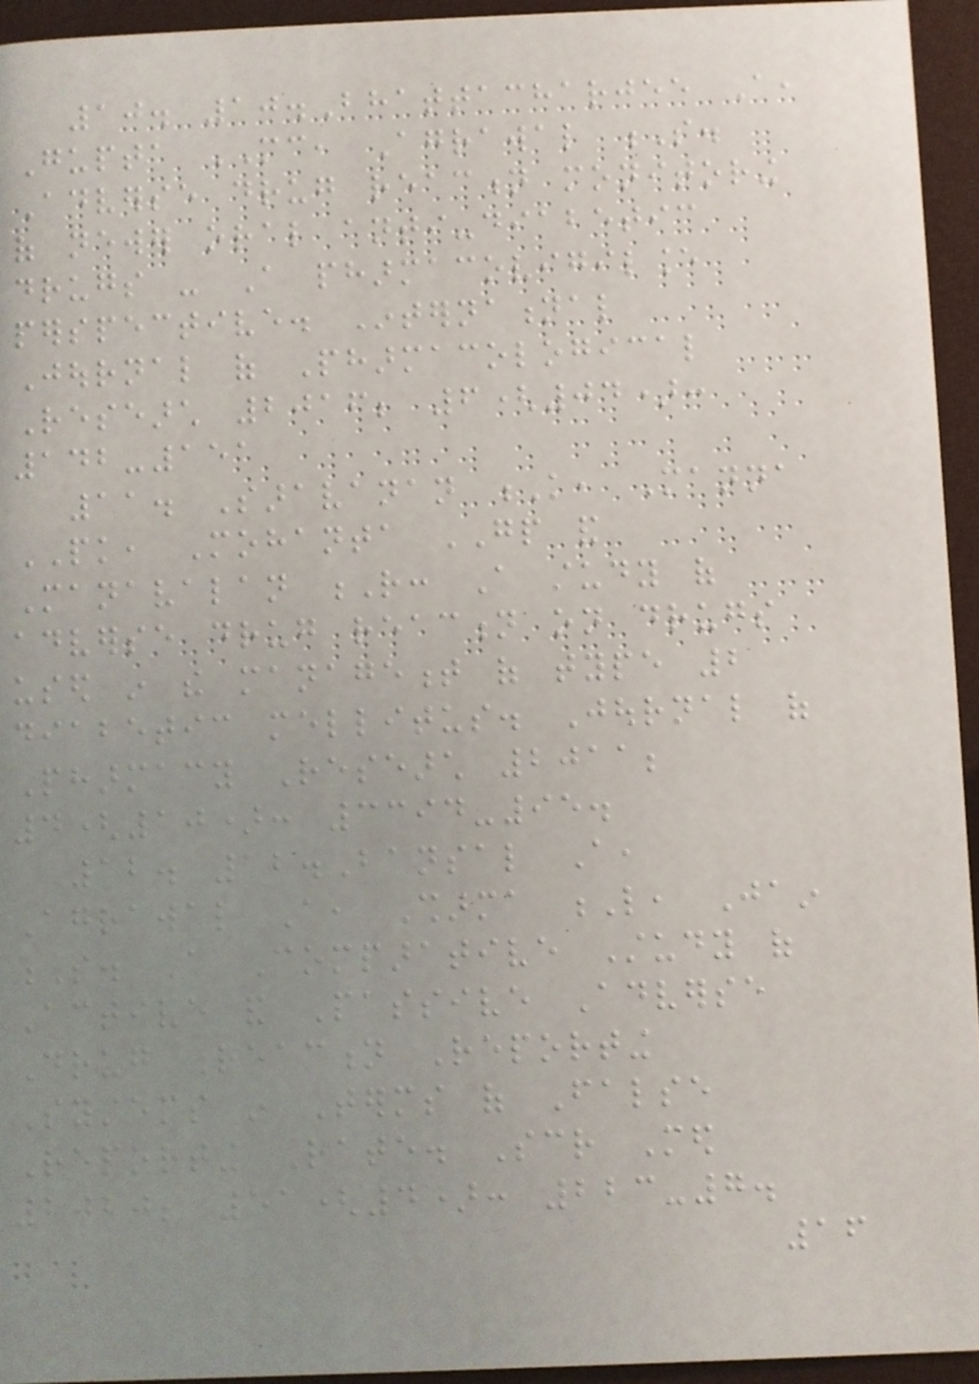10. 10.Bhattacharjee A,
Gupta MC, Agrawal S.
Adverse drug reaction monitoring
of newer oral anti-diabetic
drugs - A pharmacovigilance
perspective. International
Journal of Pharmacological
Research 2016; 6(04):
142-151
11. Saravanan K, Manna
PK, Mohanta GP and
Manavalan R: A study of
adverse drug reaction on drugs
used in the management of type 2
diabetic mellitus. Journal of
Pharmacy Research 2011;
4(10): 3394-95.
12. 12.Bansal A,
Agrawal A, Sharma L, Jain
S. A Comparative Study of
Active and Passive Adverse
Drug Reaction Reporting
Systems in Terms of False
Reporting Rate. Scr Med
2020; 51(4): 223-7.
16
